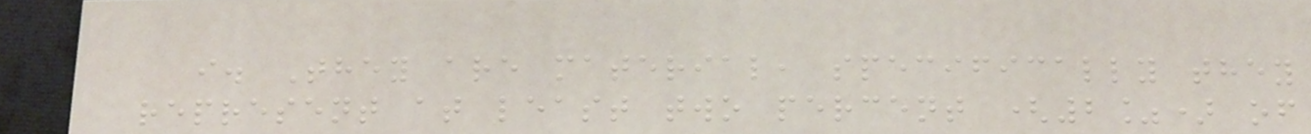i. They are material, specifically they
represent at least two percent (2%) of
